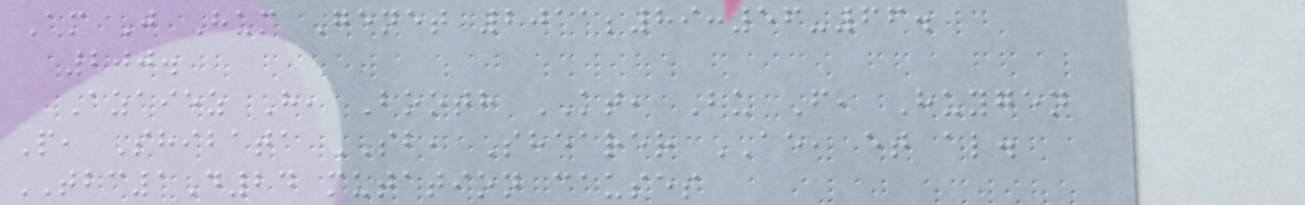Am J Hum Genet 2011;89:56-66.
200.
Azaiez H, Booth KT, Bu F, Huygen
P, Shibata SB, Shearer AE, et al.
TBC1D24 mutation causes
